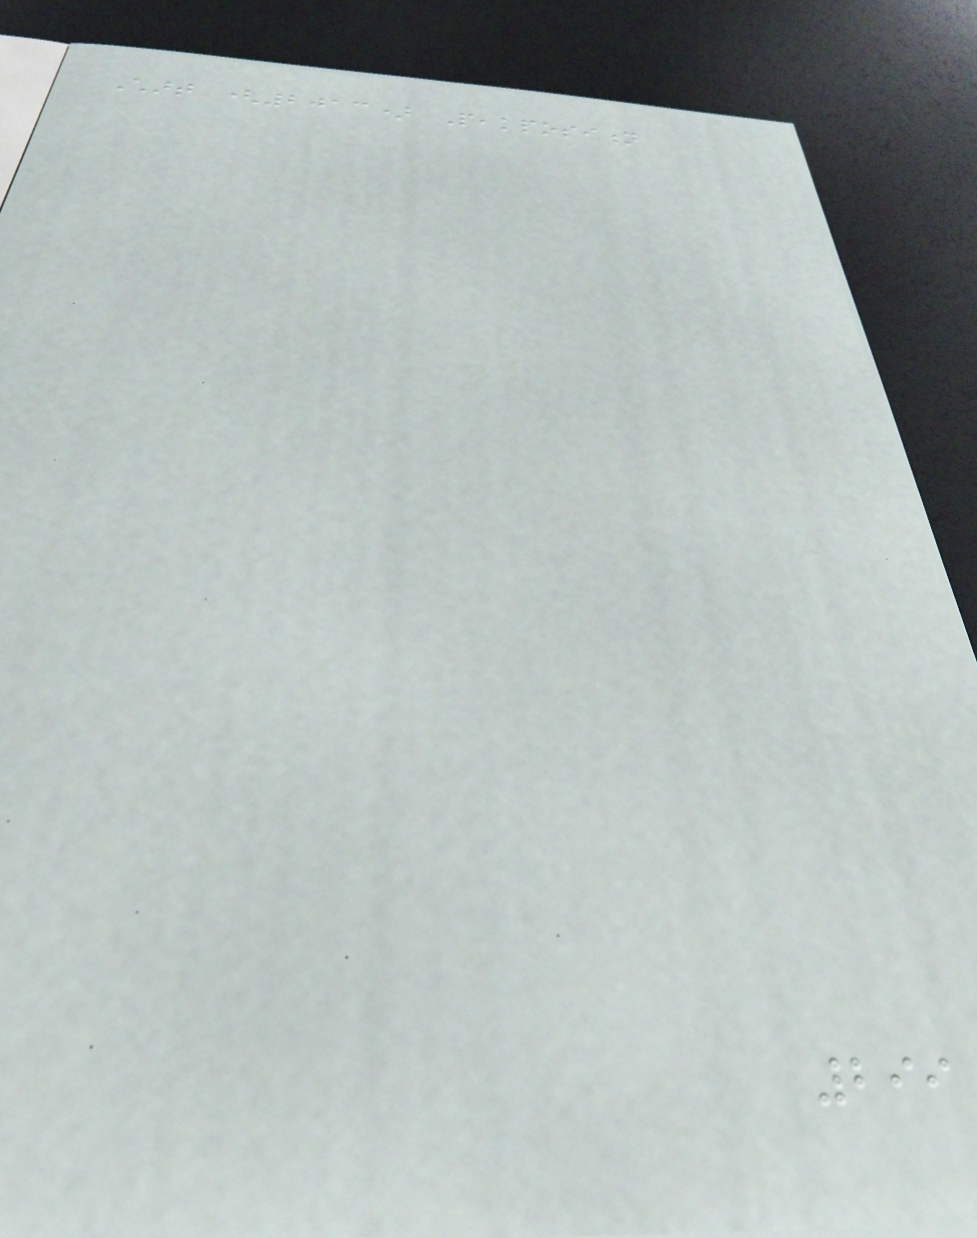Chart (2013) Peakposition
299
